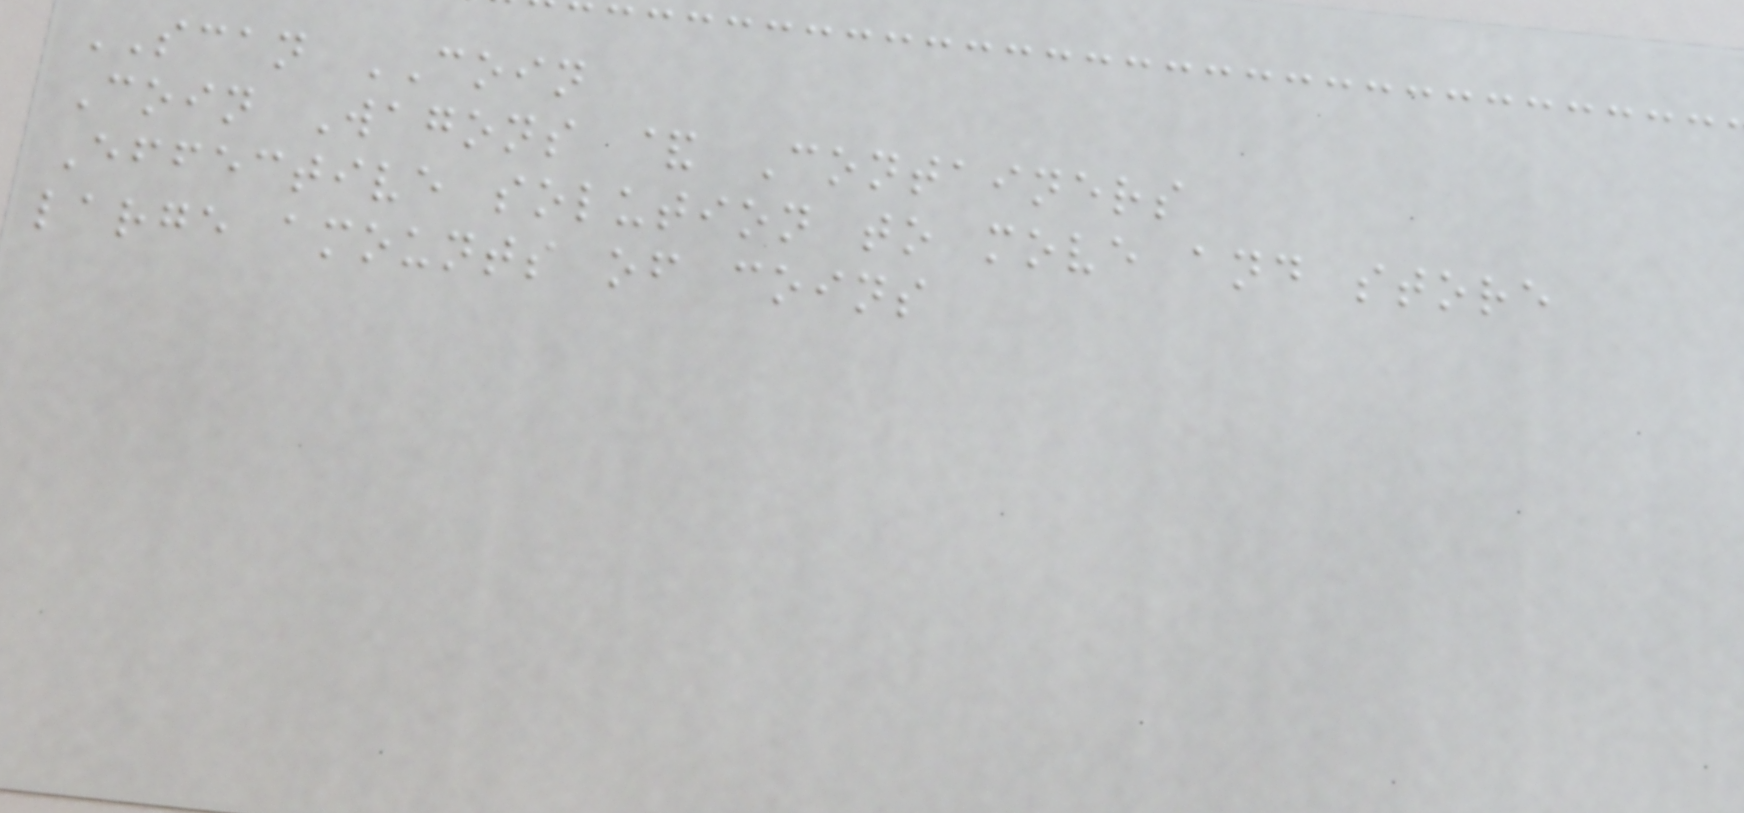SCAN COIN
Coin Wagons & Containers
Effective solution to move and store
large amounts of coins
